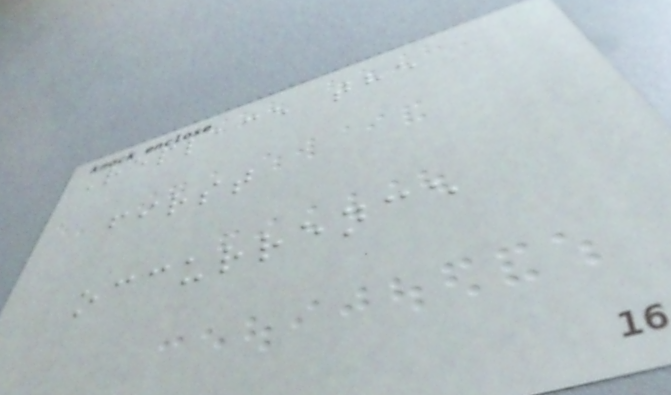Replace the
first
occurrence
